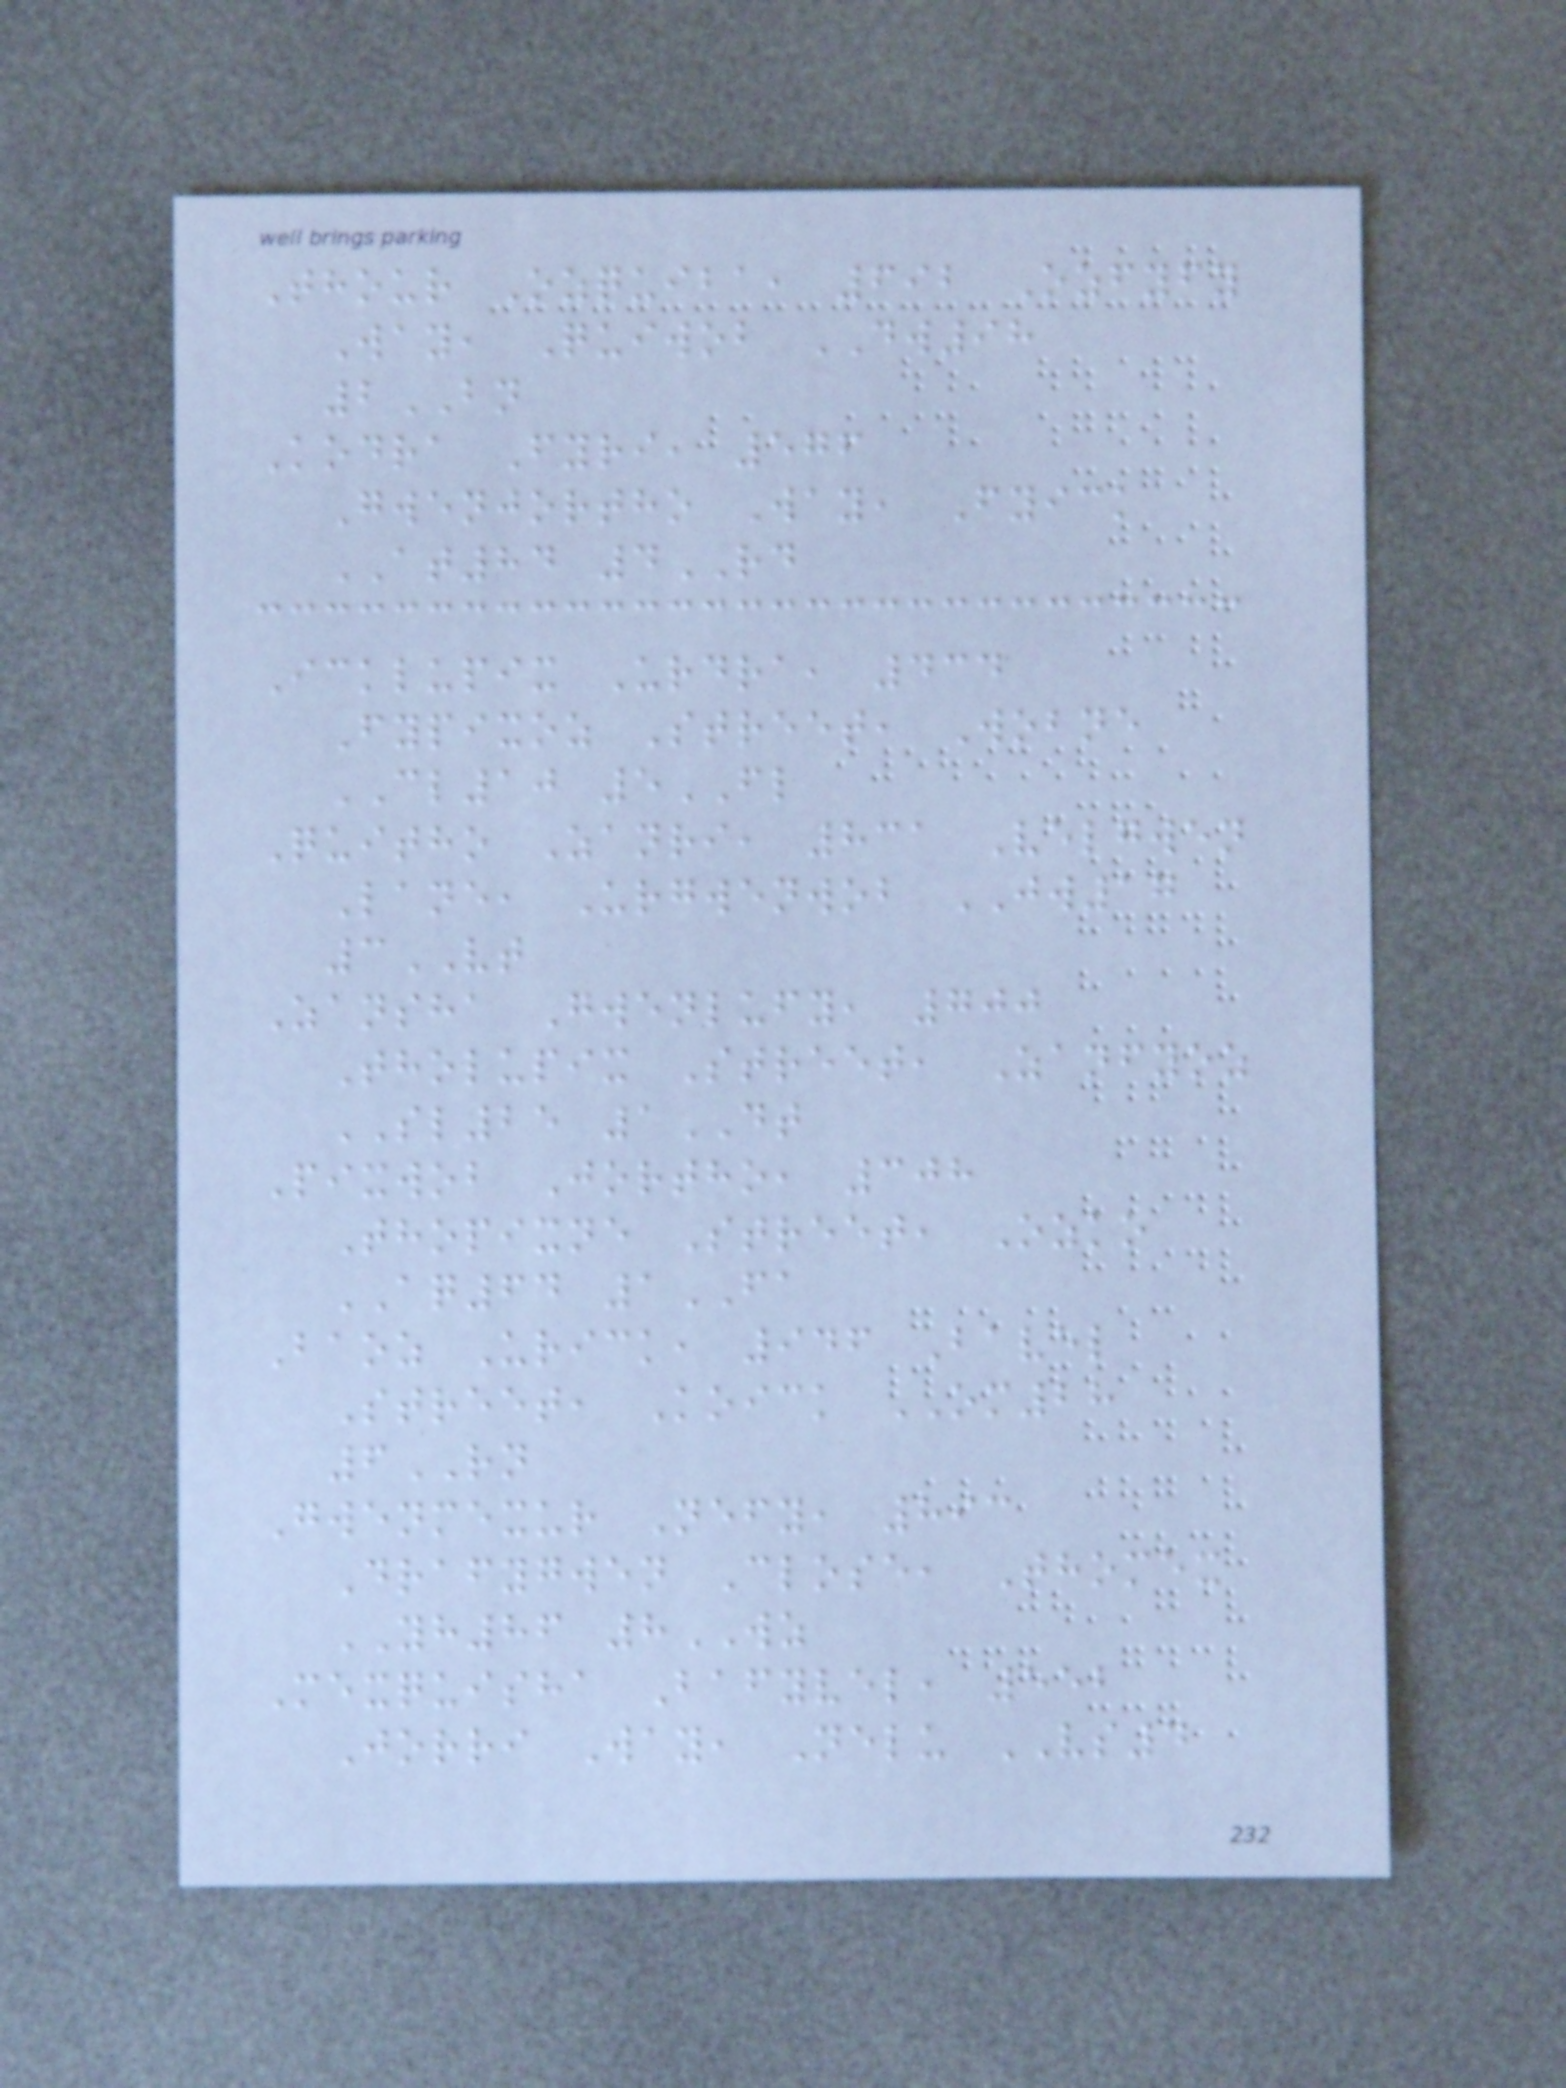Thour Ozquiba, 692 Ozfyfy
Way, Quiwob DW98
2BN
Kodra Fyri, 576
Gwenjortho Way, Fyick
AT84 4RD
Icklupix Urdra, 434
Fypixoz Street, Wobne
CL10 5FL
Quitho Zanri, 831 Velgwen
Lane, Urgwenwob JW17
3VT
Zansha Gwenlufy, 700
Tholupix Street, Zanfyoz
SL25 1DT
Pixwob Jortho, 308
Thopixne Street, Ozko
AQ64 1FA
Baoz Urick, 946 Bavel
Street, Koick OM28
6RN
Gwenmexur Nefy, 893
Drafygwen Close, Thomex
YH86 8WZ
Mexquisha Bafyvel, 552
Jorri Way, Nelu VS4
